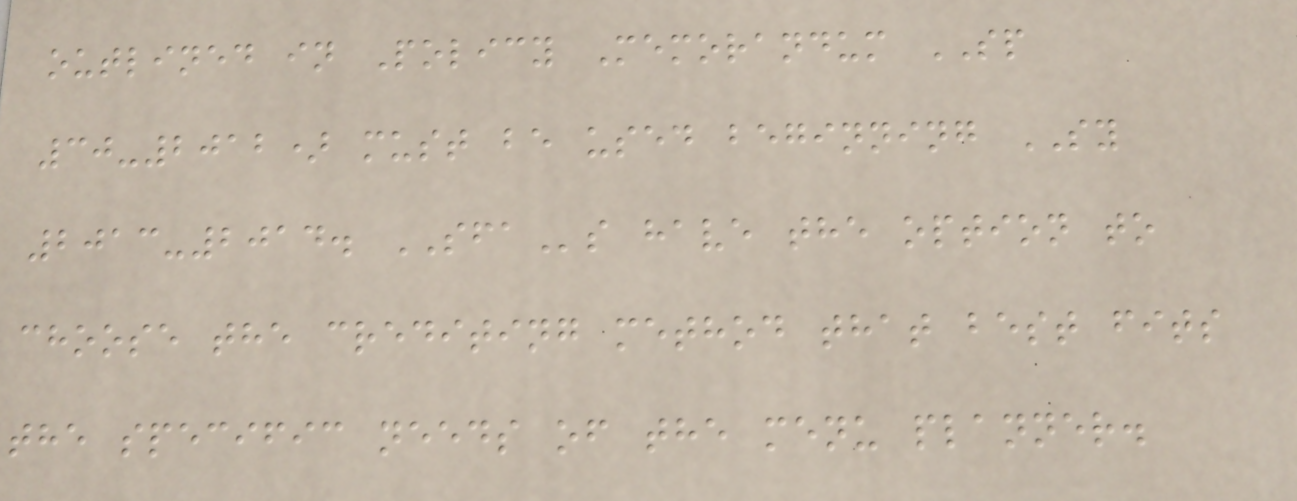outlined in Policy Memorandum SP
30-2012) must be used beginning SY
2013-2014. SFAs have the option to
choose the crediting method that best fits
the specific needs of the menu planner.
